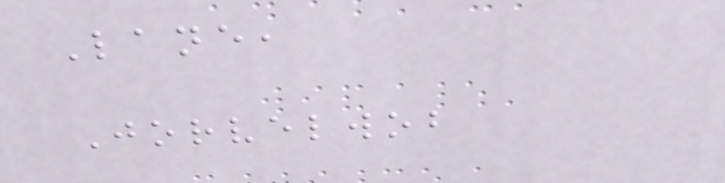Lane,
Jorvelwob
